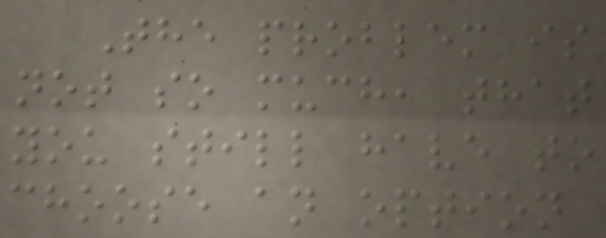The problem is
not so much, that
you still have to
choose an option
